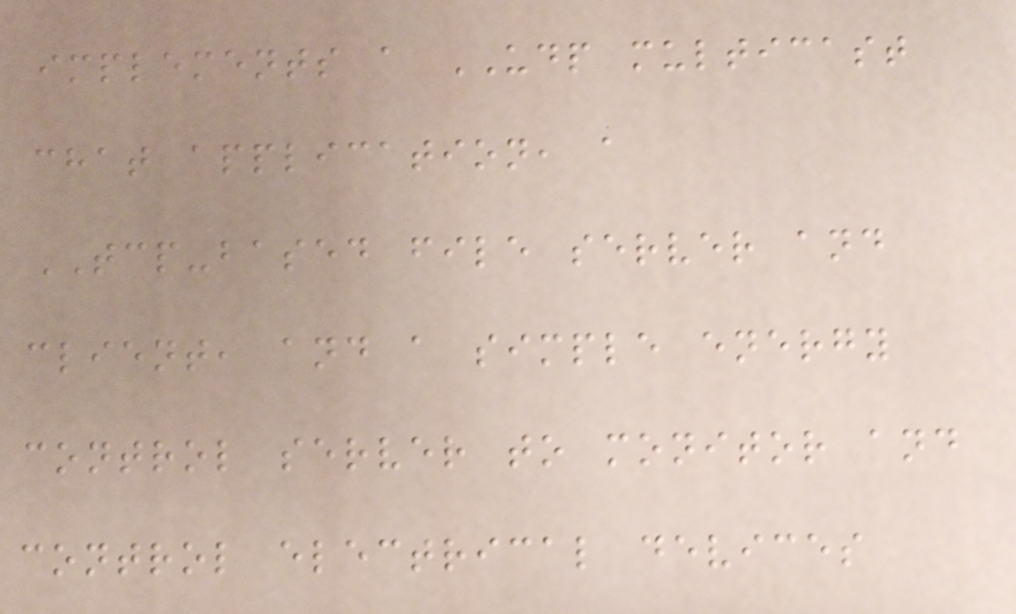implements a UDP multicast
chat application, a
TCP-based file server and
client, and a simple energy
control server to monitor and
control electrical devices
